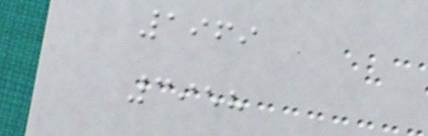1969
3958
